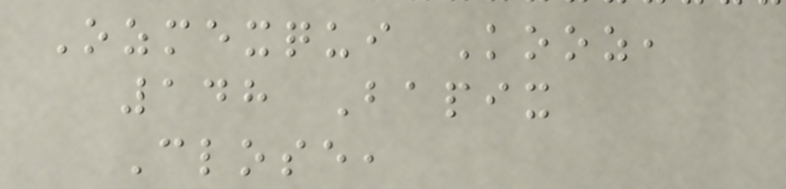Ozmexqui Kooz,
148 Bapix
Close,
